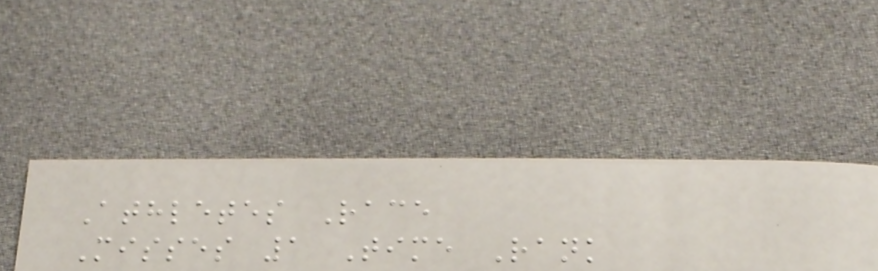Athletes Race
Misses 1 Time Rank
